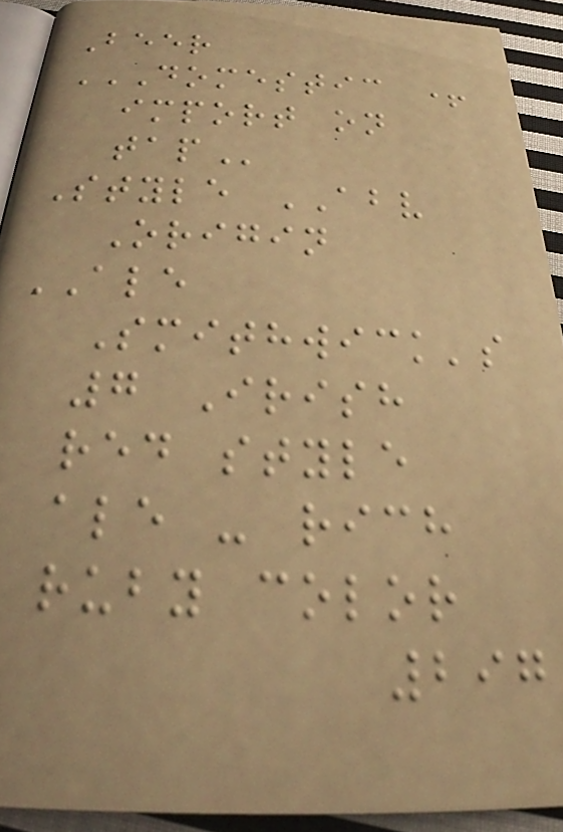Beer
DOMESTIC +
IMPORT ON
TAP
Style ABV
Origin
ALE
Smithwick's
7 Irish
red style
ale - rich
ruby color
297
